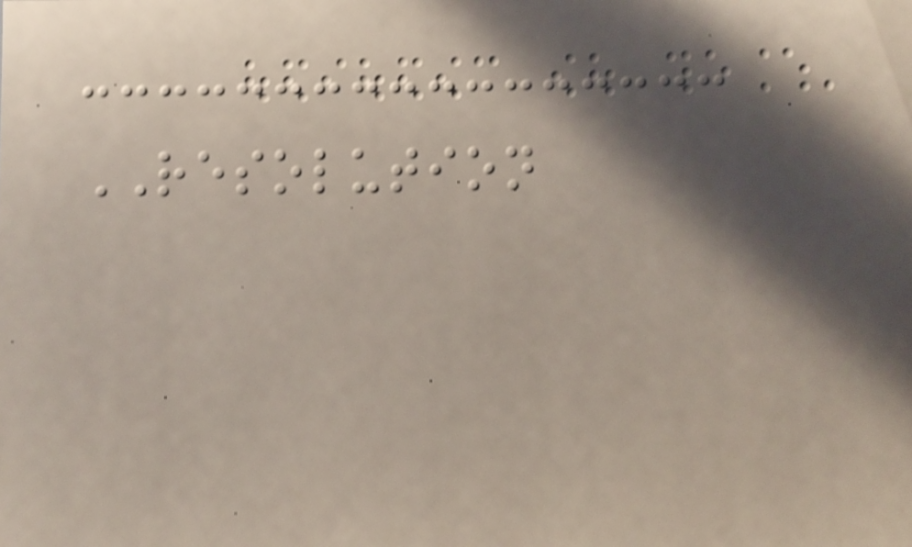RESOLUTION
